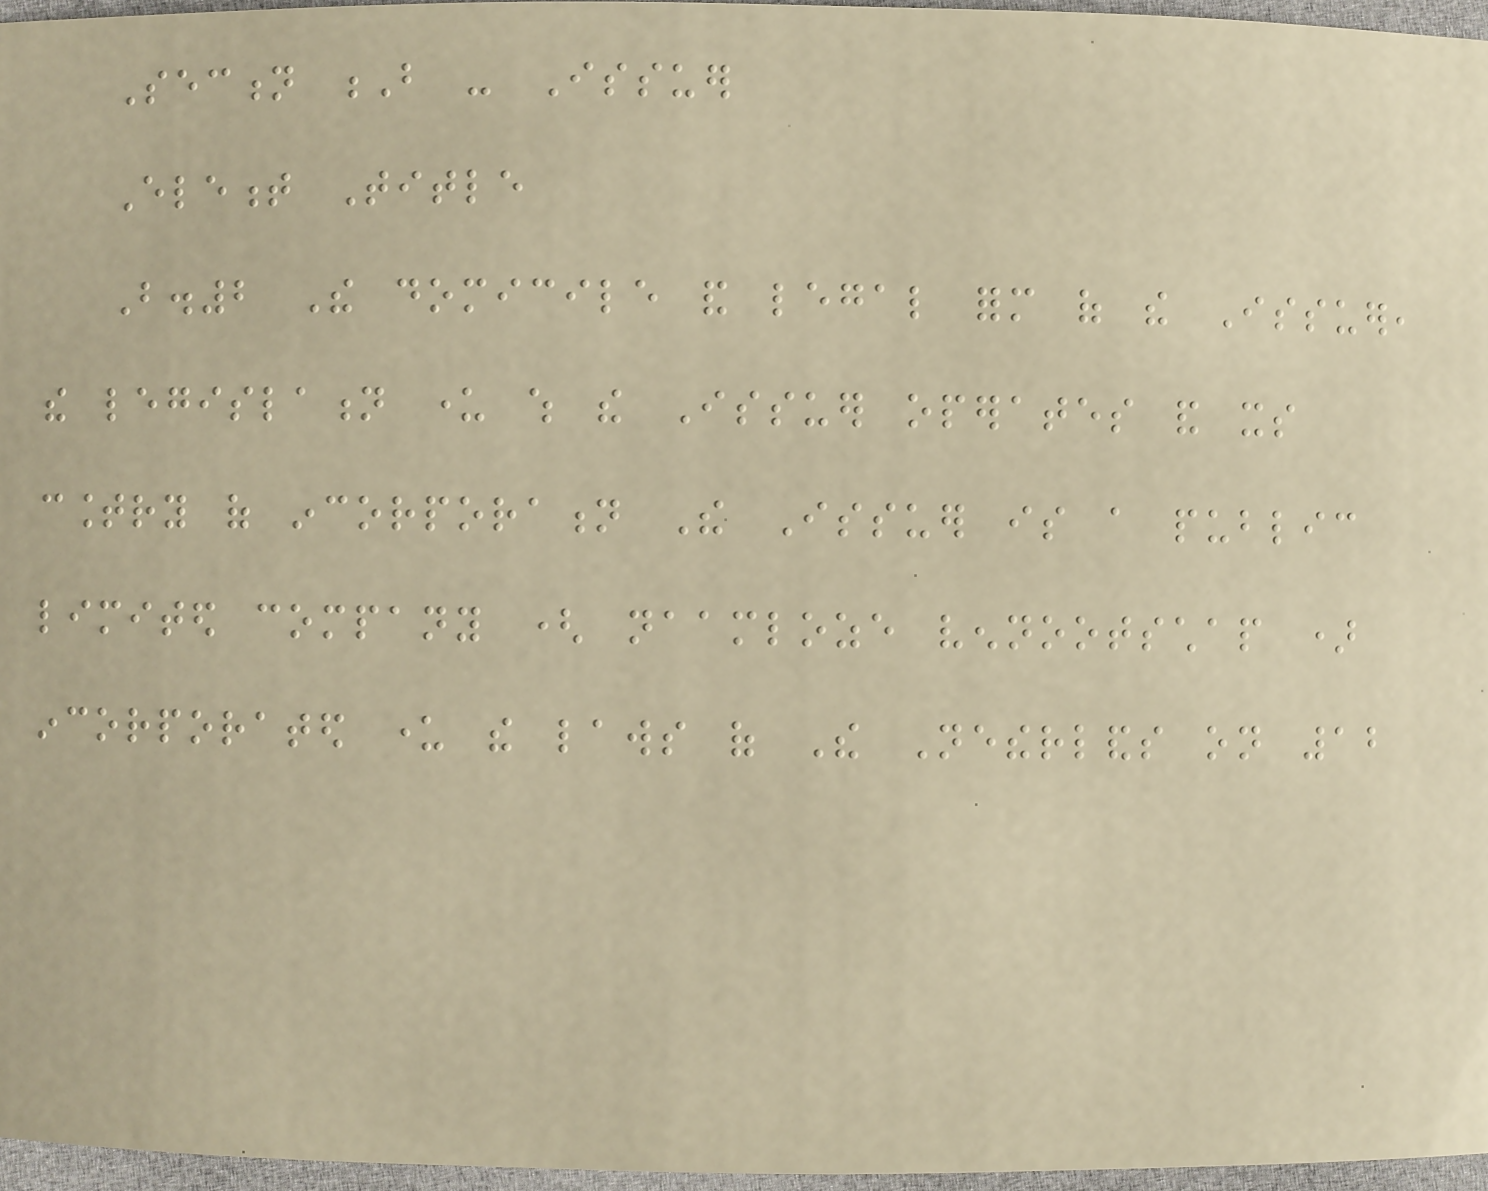Section B - Issuer
Element Title
B.2 The domicile and legal form of the Issuer,
the legislation under which the Issuer operates and its
country of incorporation The Issuer is a public
limited company ( naamloze vennootschap )
incorporated under the laws of The Netherlands on 12
